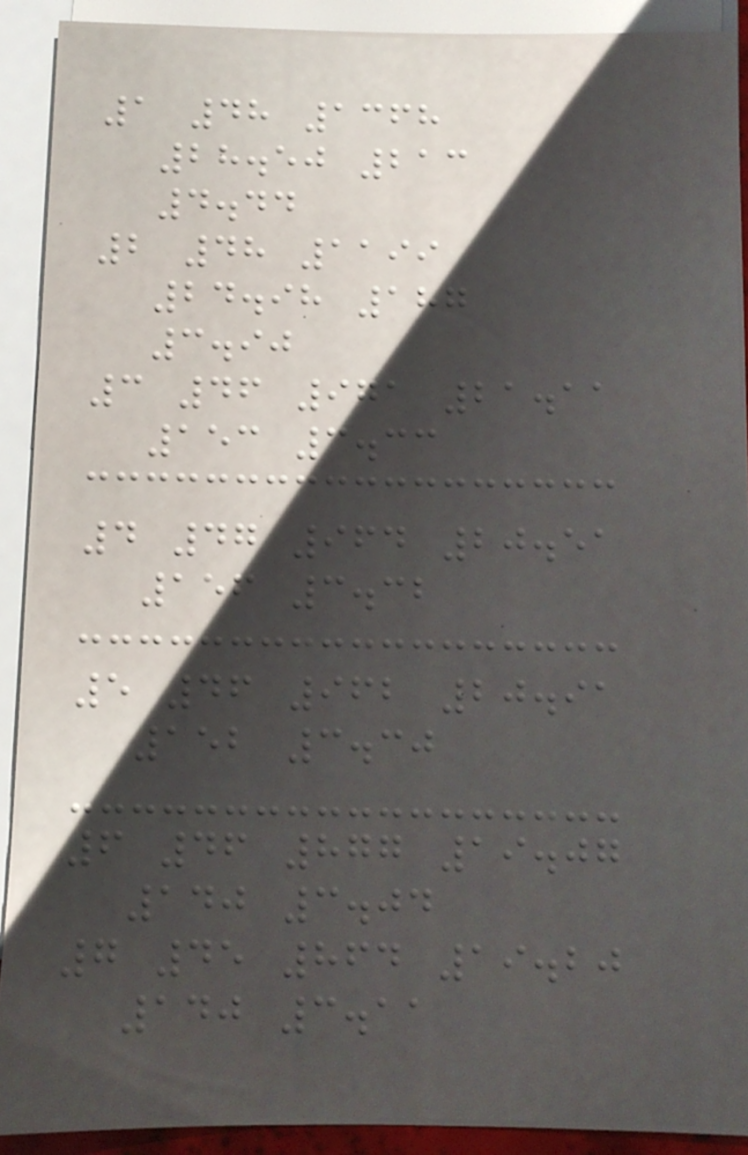1 48 1368
28.50 213
4.44
2 48 1199
24.98 187
3.90
3 46 971 21.11
153 3.33
4 47 964 20.51
156 3.32
5 46 962 20.91
152 3.30
6 46 877 19.07
140 3.04
7 45 864 19.20
140 3.11
